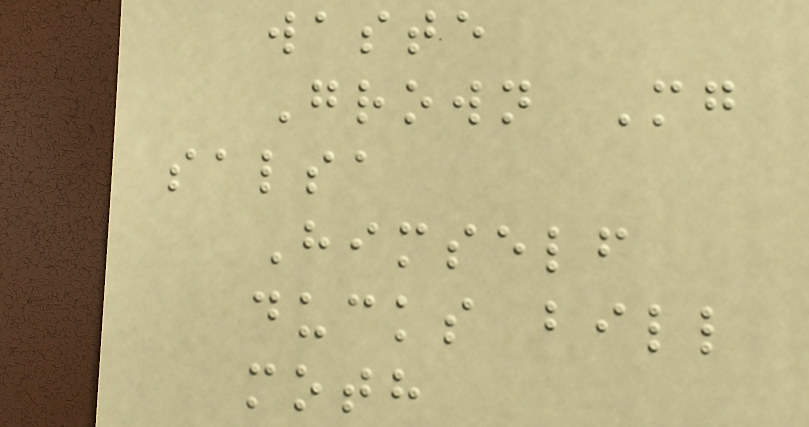waste
Grown Mg
salsa
Himself
ducks bill
moth
